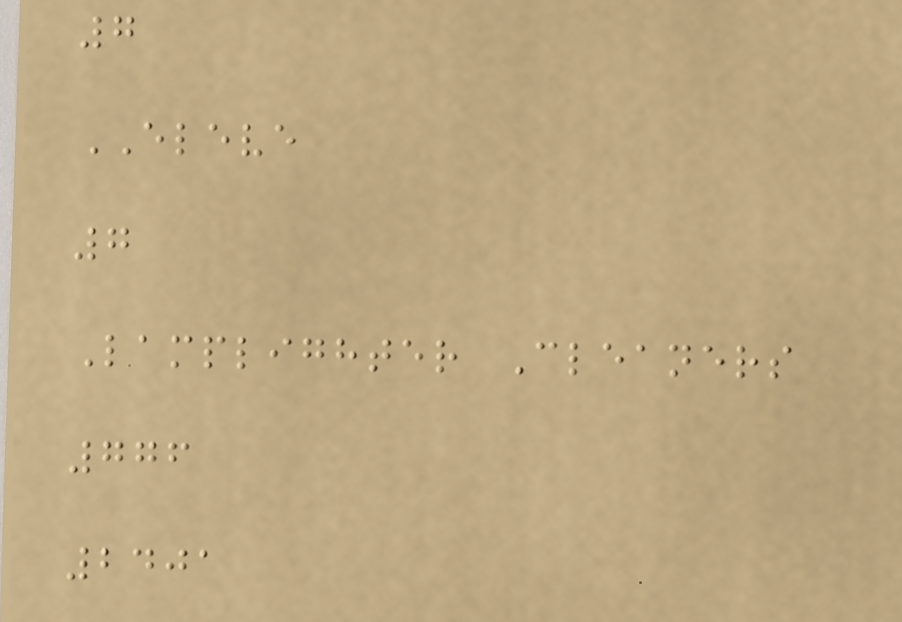7
ELEVE
7
Lamplighter Cleaners
776
2401
